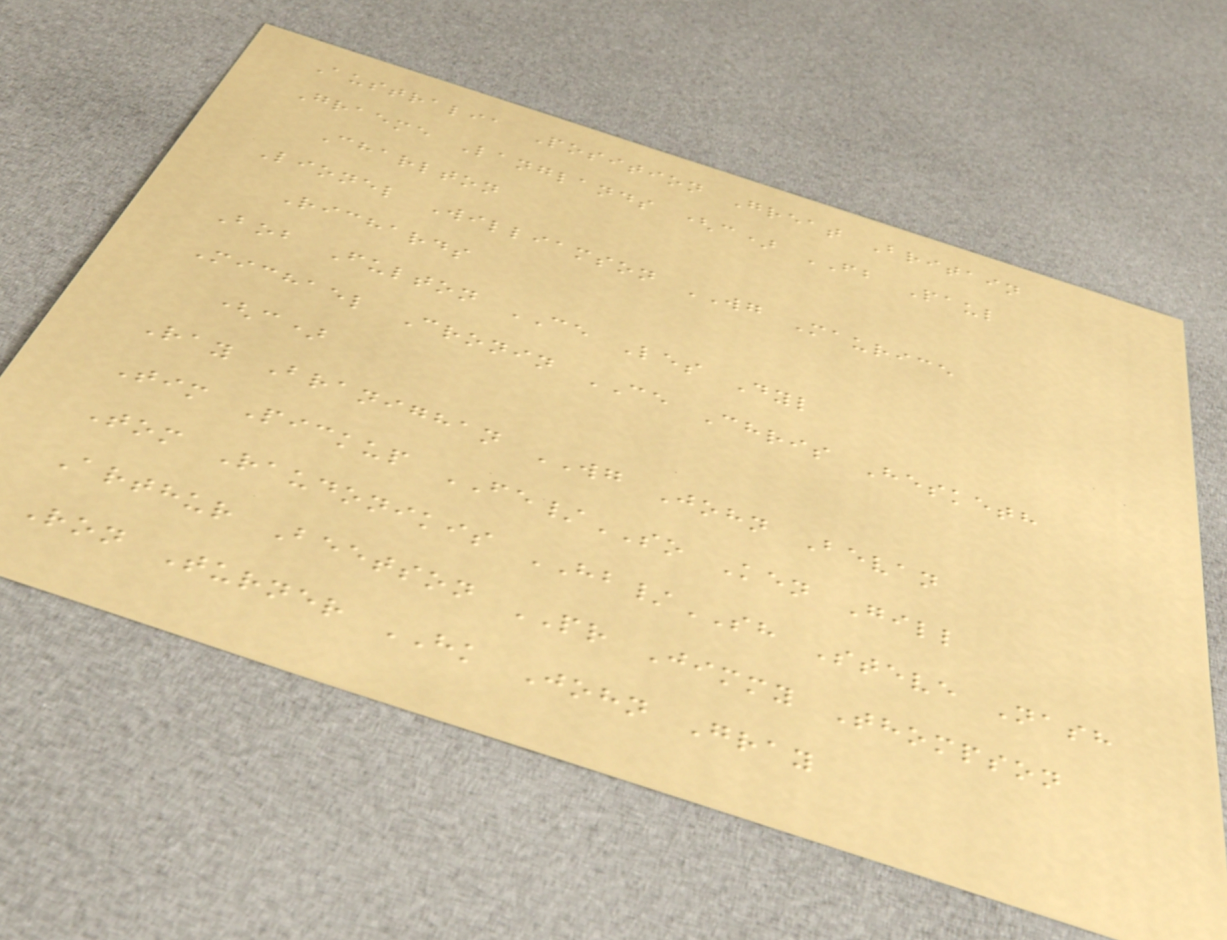Australia Position Great Britain
Graeme Langlands (c) FB Paul
Charlton
Lionel Williamson WG Maurice
Richards
Bob Fulton CE Les Dyl
Michael Cronin CE Chris Hesketh
(c)
Ray Branighan WG John Bevan
Tim Pickup FE/SO Ken Gill
Tom Raudonikis HB/SH Steve Nash
Arthur Beetson PR Jimmy Thompson
Ron Turner HK John Gray
